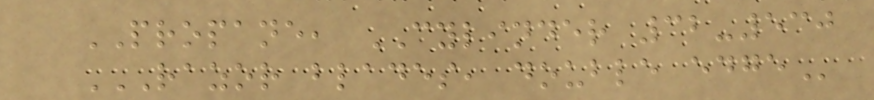PROPANE, CYLINDER 32-530
RAZOR BLADES, DOUBLE EDGE
